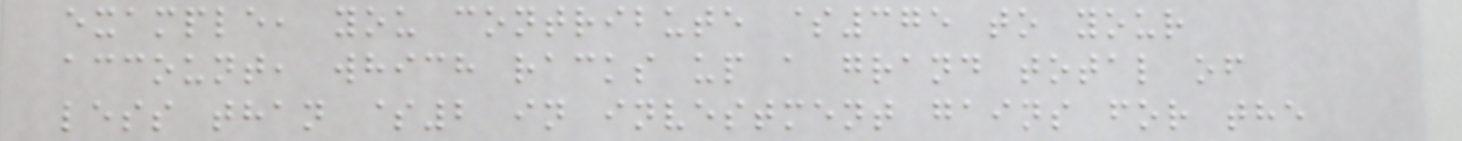example, you contribute $375 to your
account, which racks up a grand total of
less than $2 in investment gains for the
